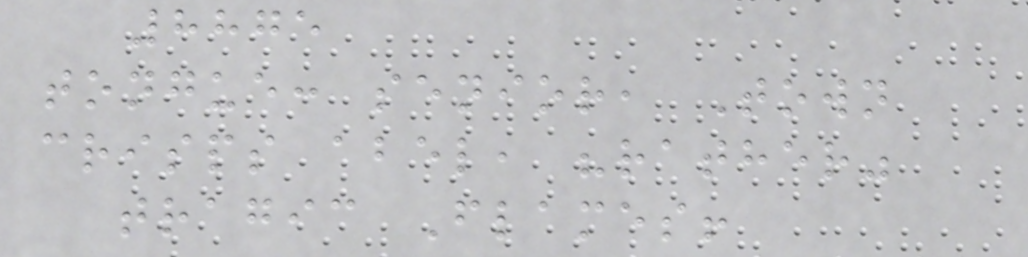8875
tongue: senior, Town
crisps abel, "rather"
tragic Flames!
